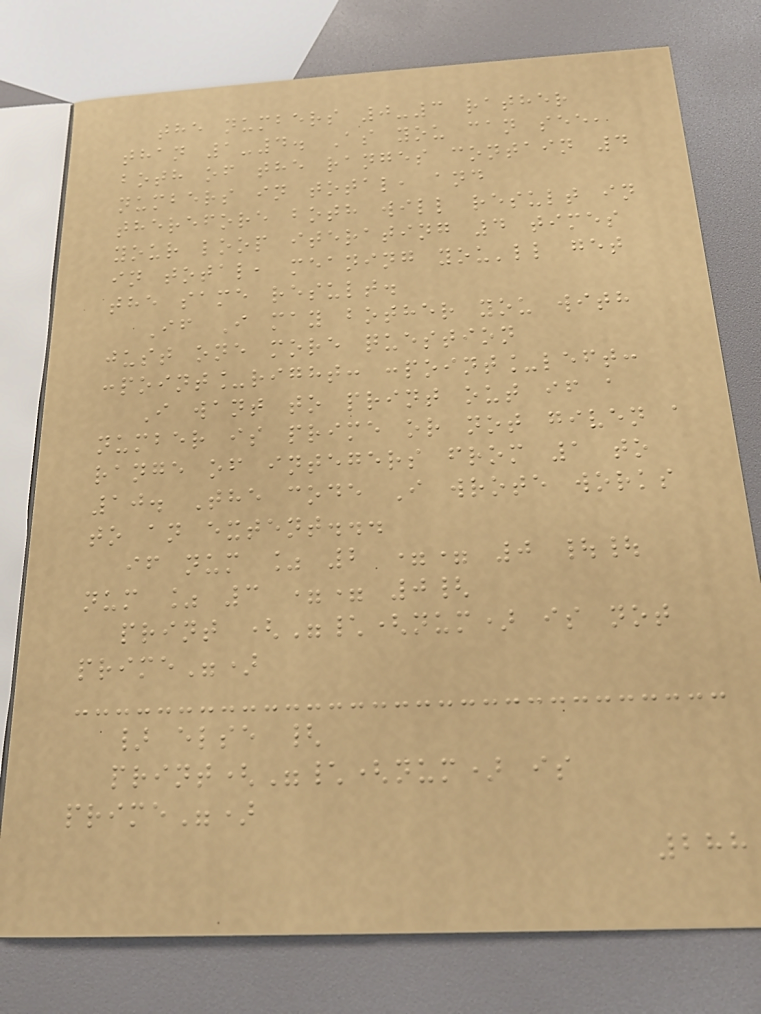the numbers 0-3 rather
than 1-4. As you can see,
both of the ranges contain 4
numbers in total, and
therefore both will result in
your loop iterating 4 times
in total, meaning you'll get
the same result.
If I may bother you with
just one more question
:point_right: :point_left:
I want to print out if a
number is prime or not given a
range of integers from 1 to
10. The code I wrote works
to an extent...
if num % 2 == 0 ||
num % 3 == 0{
print ("\(num) is not
prime")
} else {
print("\(num) is
prime")
288
